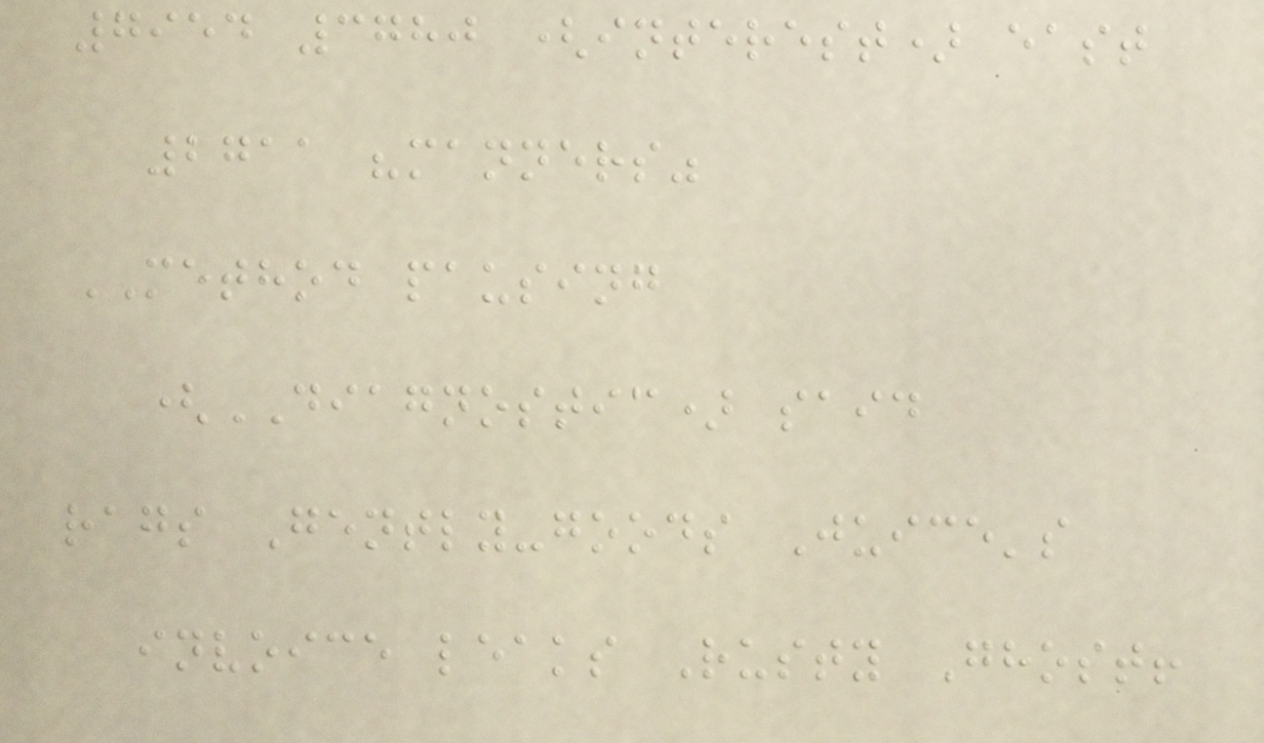7954 3780 (interest) east
2711 "manners"
METHOD pausing
(DIAGNOSTIC) said
rags Gently-goods Juice's
invoice leaks Rusty Ghost!
